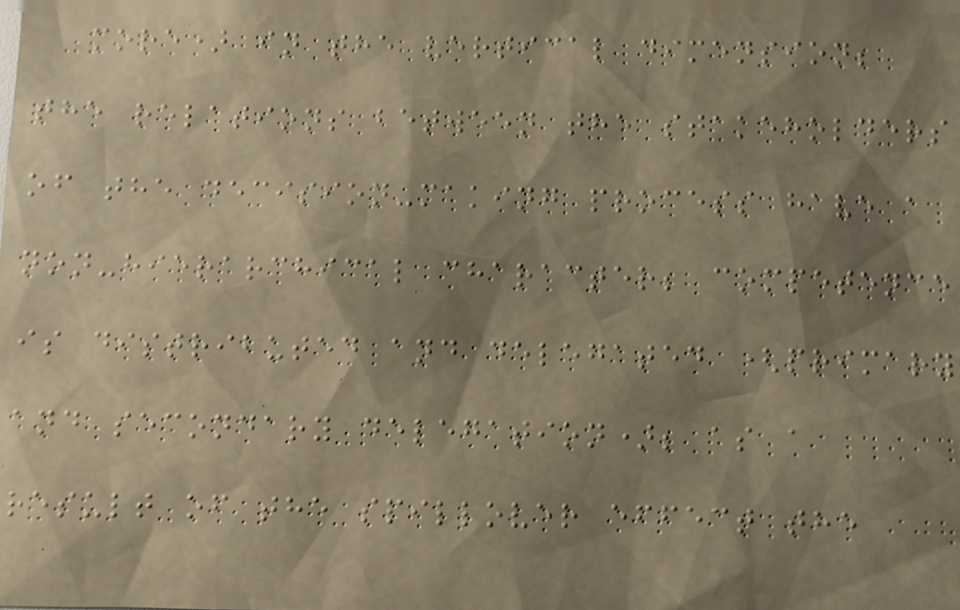more) in the vertical dimension;
the relations between the stakeholders
of the decision-making process have a
non-hierarchical character; competence
is distributed and delegated (primary
and secondary delegation); as a
result of the spillover effect the
